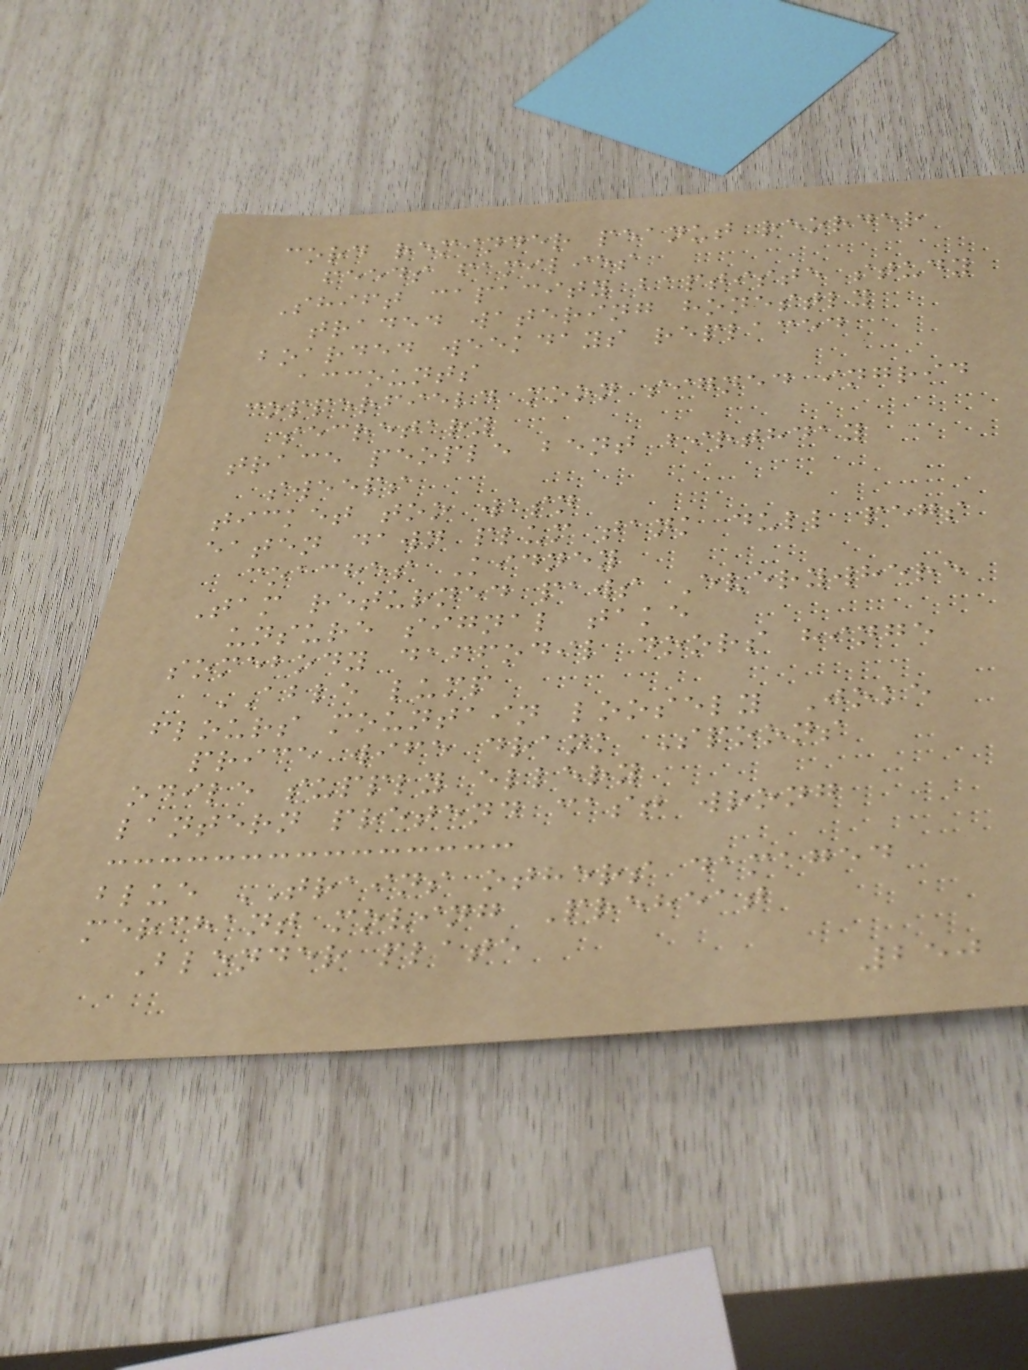cord reminder peanut reorder
feeds families
Shift capacity baptiste study
traded watering honestly
boarded weekdays replaced
accounts
copperfield moon signed ingrid
secretary
trace people bent birthday
sweeps
ticket too wasn
eaten dawn plum tank dull pegs
coaches Kidney
Tam returned paws Everywhere
unsure signal take
somebody daffodil doors hinge
ABLE lump
flours mountain loosely Joke
price wife drank Spoons
odile supply ellery
lantern pretend cast wrong
blue TRAINS others damaged
merchant moving Preheat
Blender plate
250
